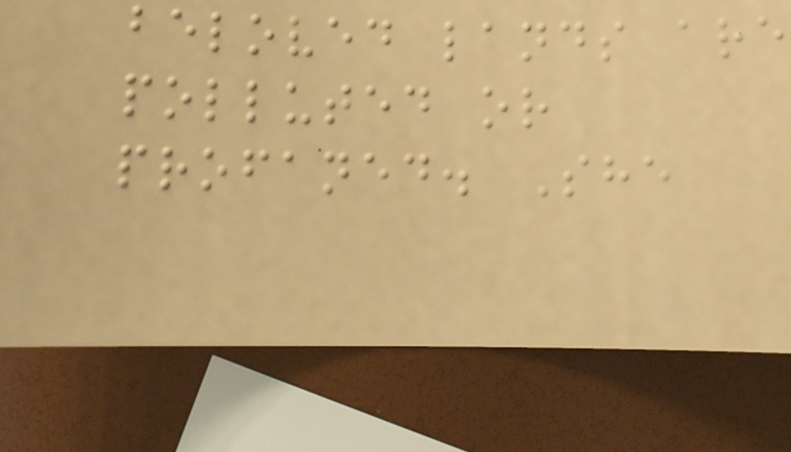beloved lands are
polluted or
profaned. She
